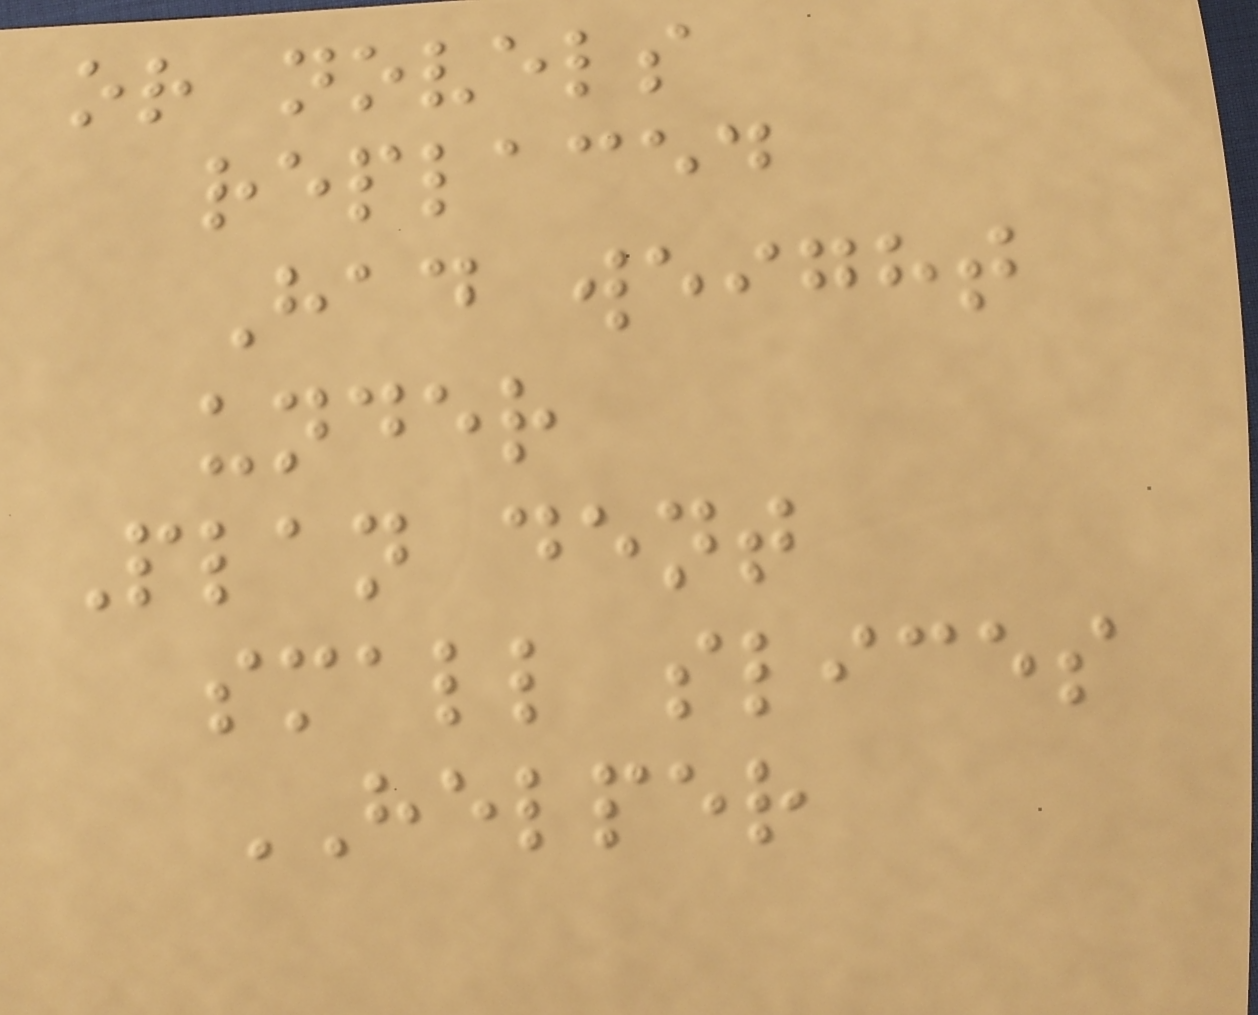or novels
replaced
Had weight
under
Plan dent
small slices
HELPER
